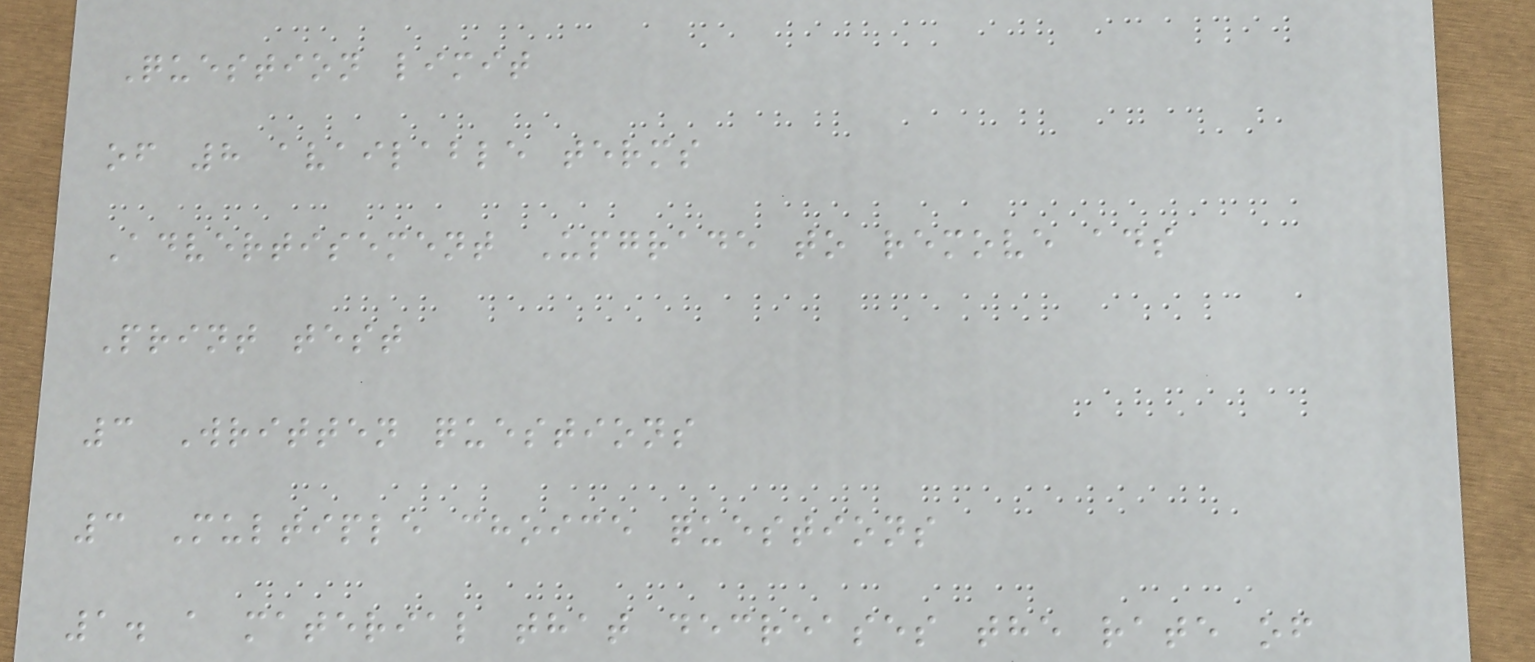Question limit
of 8 available terms
Advertisement Upgrade to remove ads
Print test
3 Written questions
3 Multiple choice questions
1. a material that decreases the rate of
